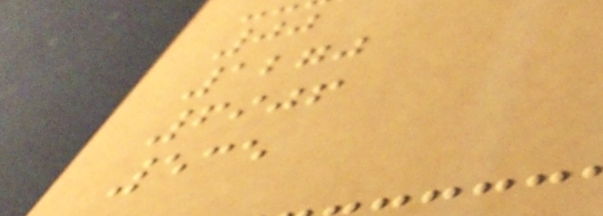00
1270
6906
535
